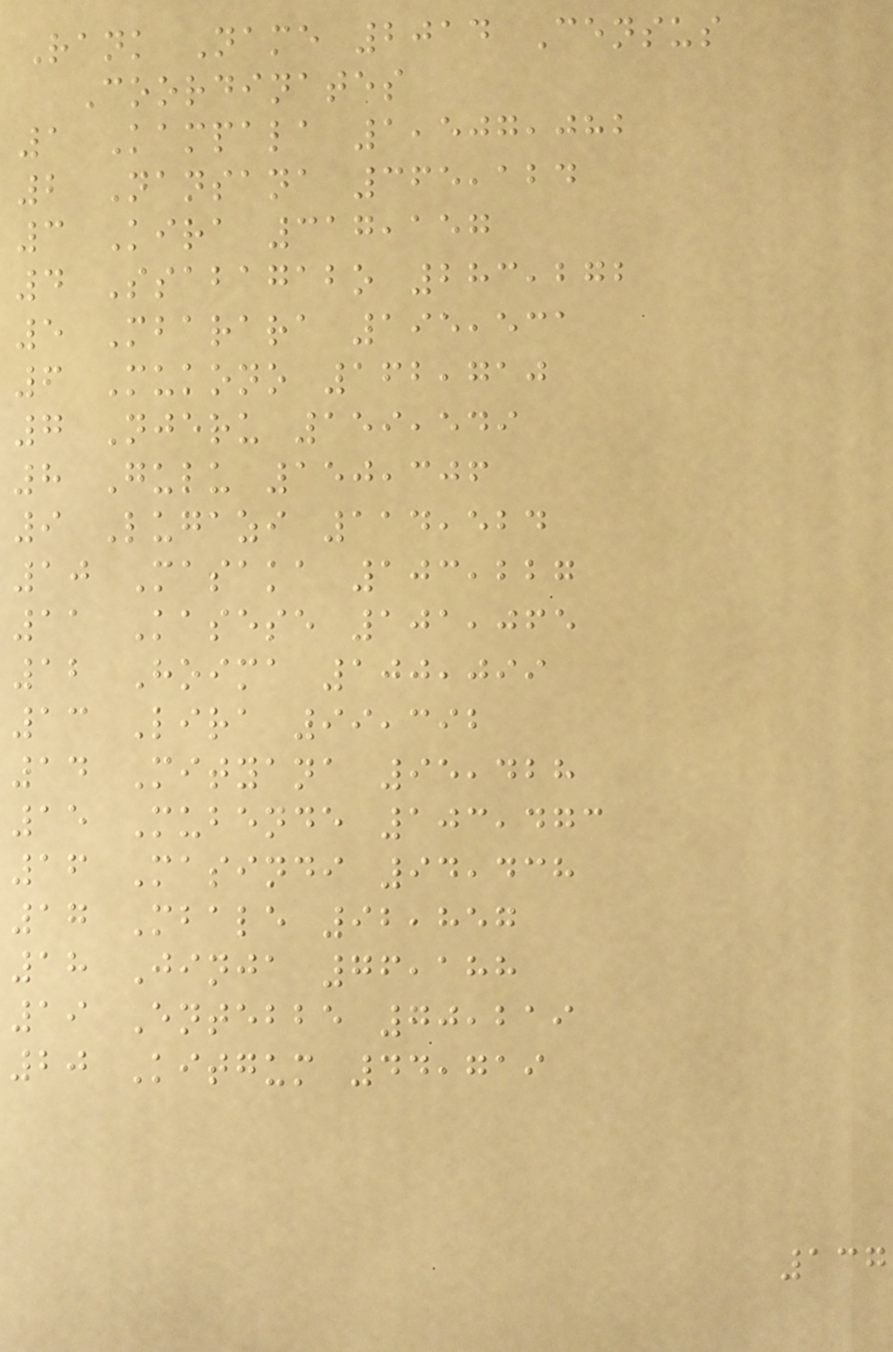Rank Name 2014 Census
Coordinates
1 Kampala 1,507,082
2 Nansana 365,124
3 Kira 317,157
4 Ssabagabo 283,272
5 Mbarara 195,531
6 Mukono 162,710
7 Njeru 159,549
8 Gulu 150,306
9 Lugazi 114,524
10 Masaka 103,227
11 Kasese 101,065
12 Hoima 100,099
13 Lira 99,392
14 Mityana 95,428
15 Mubende 103,473
16 Masindi 94,438
17 Mbale 92,857
18 Jinja 76,188
19 Entebbe 70,219
20 Kitgum 44,719
137
